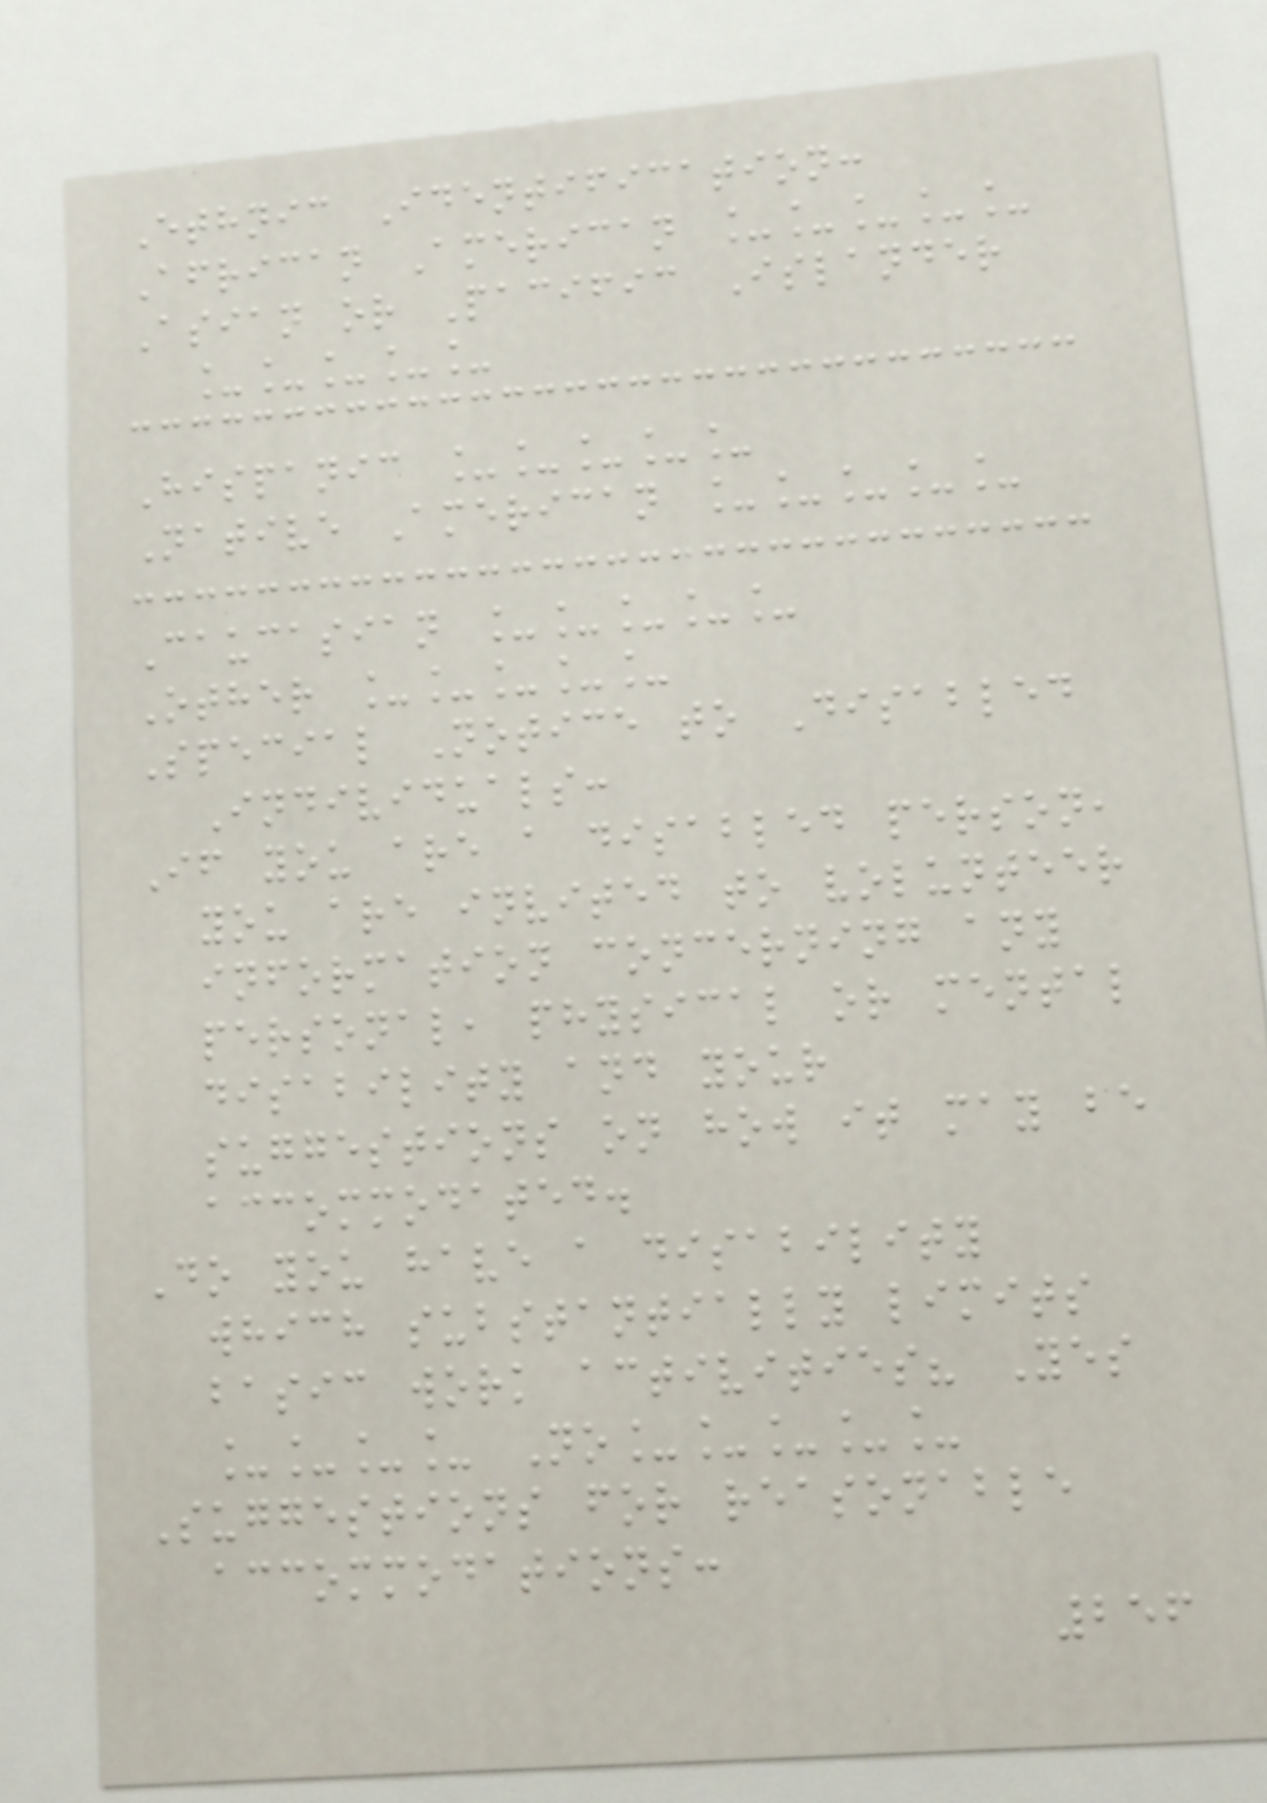Ethnic Identification:
African American _____
Asian or Pacific Islander
_____
Hispanic _____
Native American _____
Caucasian _____
Other _____
Special Notice to Disabled
Individuals:
If you are a disabled person,
you are invited to volunteer
information concerning any
personal, physical or mental
disability and your
suggestions on how it may be
accommodated.
Do you have a disability
which substantially limits
basic work activities? Yes
____ No_____
Suggestions for reasonable
accommodations:
256
